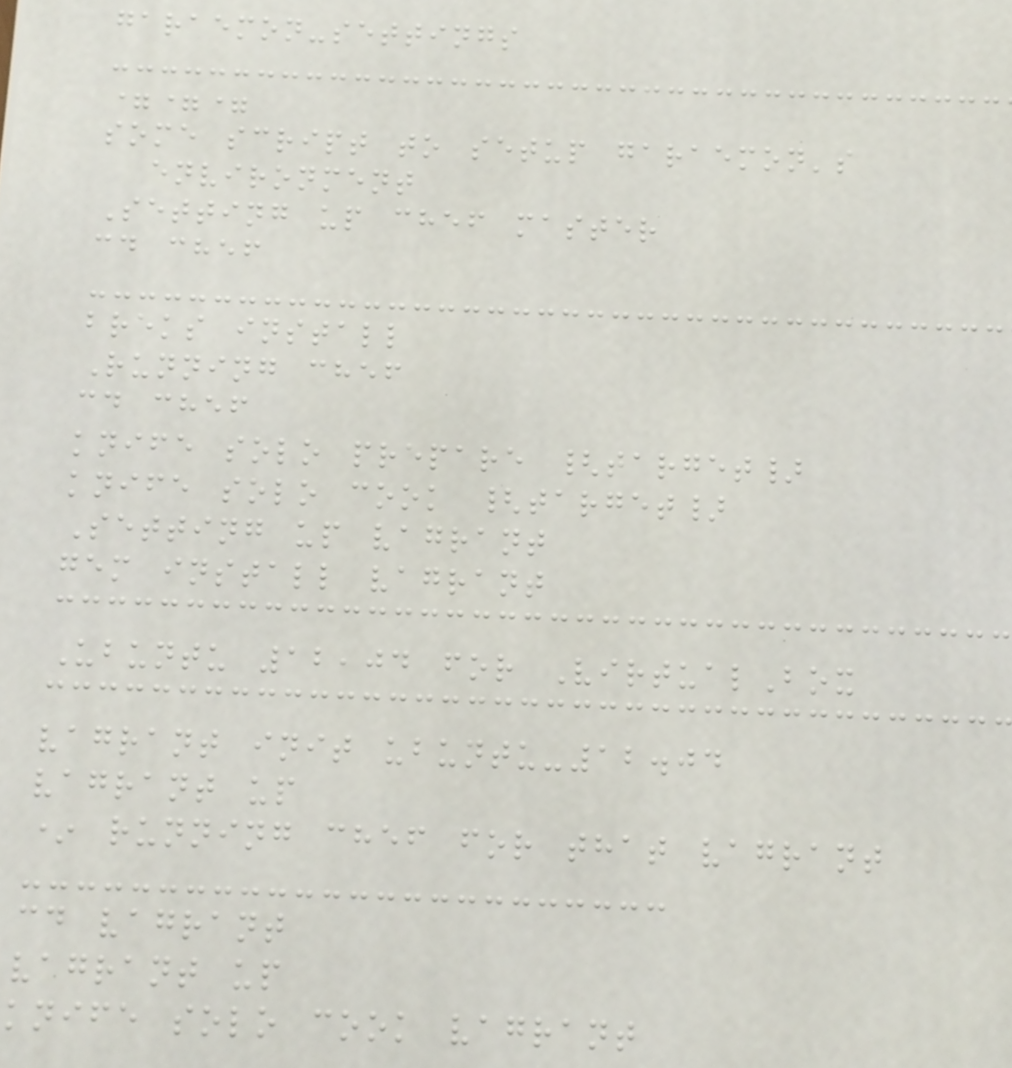garaemon-settings
===
some script to setup garaemon's
environment
Setting up chef master
cd chef
breks install
Running chef
cd chef
knife solo prepare {target}
knife solo cook {target}
Setting up vagrant
gem install vagrant
Ubuntu 12,04 for VirtualBox
vagrant init ubuntu-12.04
vagrant up
* running chef for that vagrant
cd vagrant
vagrant up
knife solo cook vagrant
